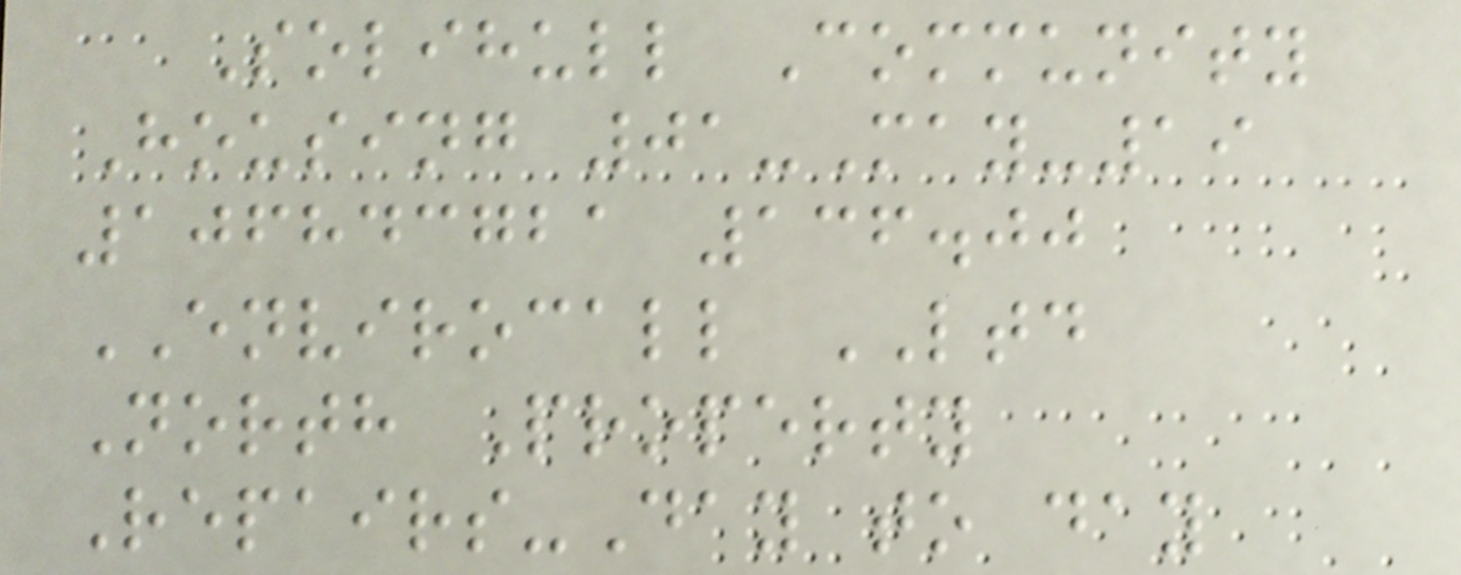Solihull Community
Housing 01-May-19
106843721 136.00
ENVIROCALL LTD
North Property
Repairs-Day to day
